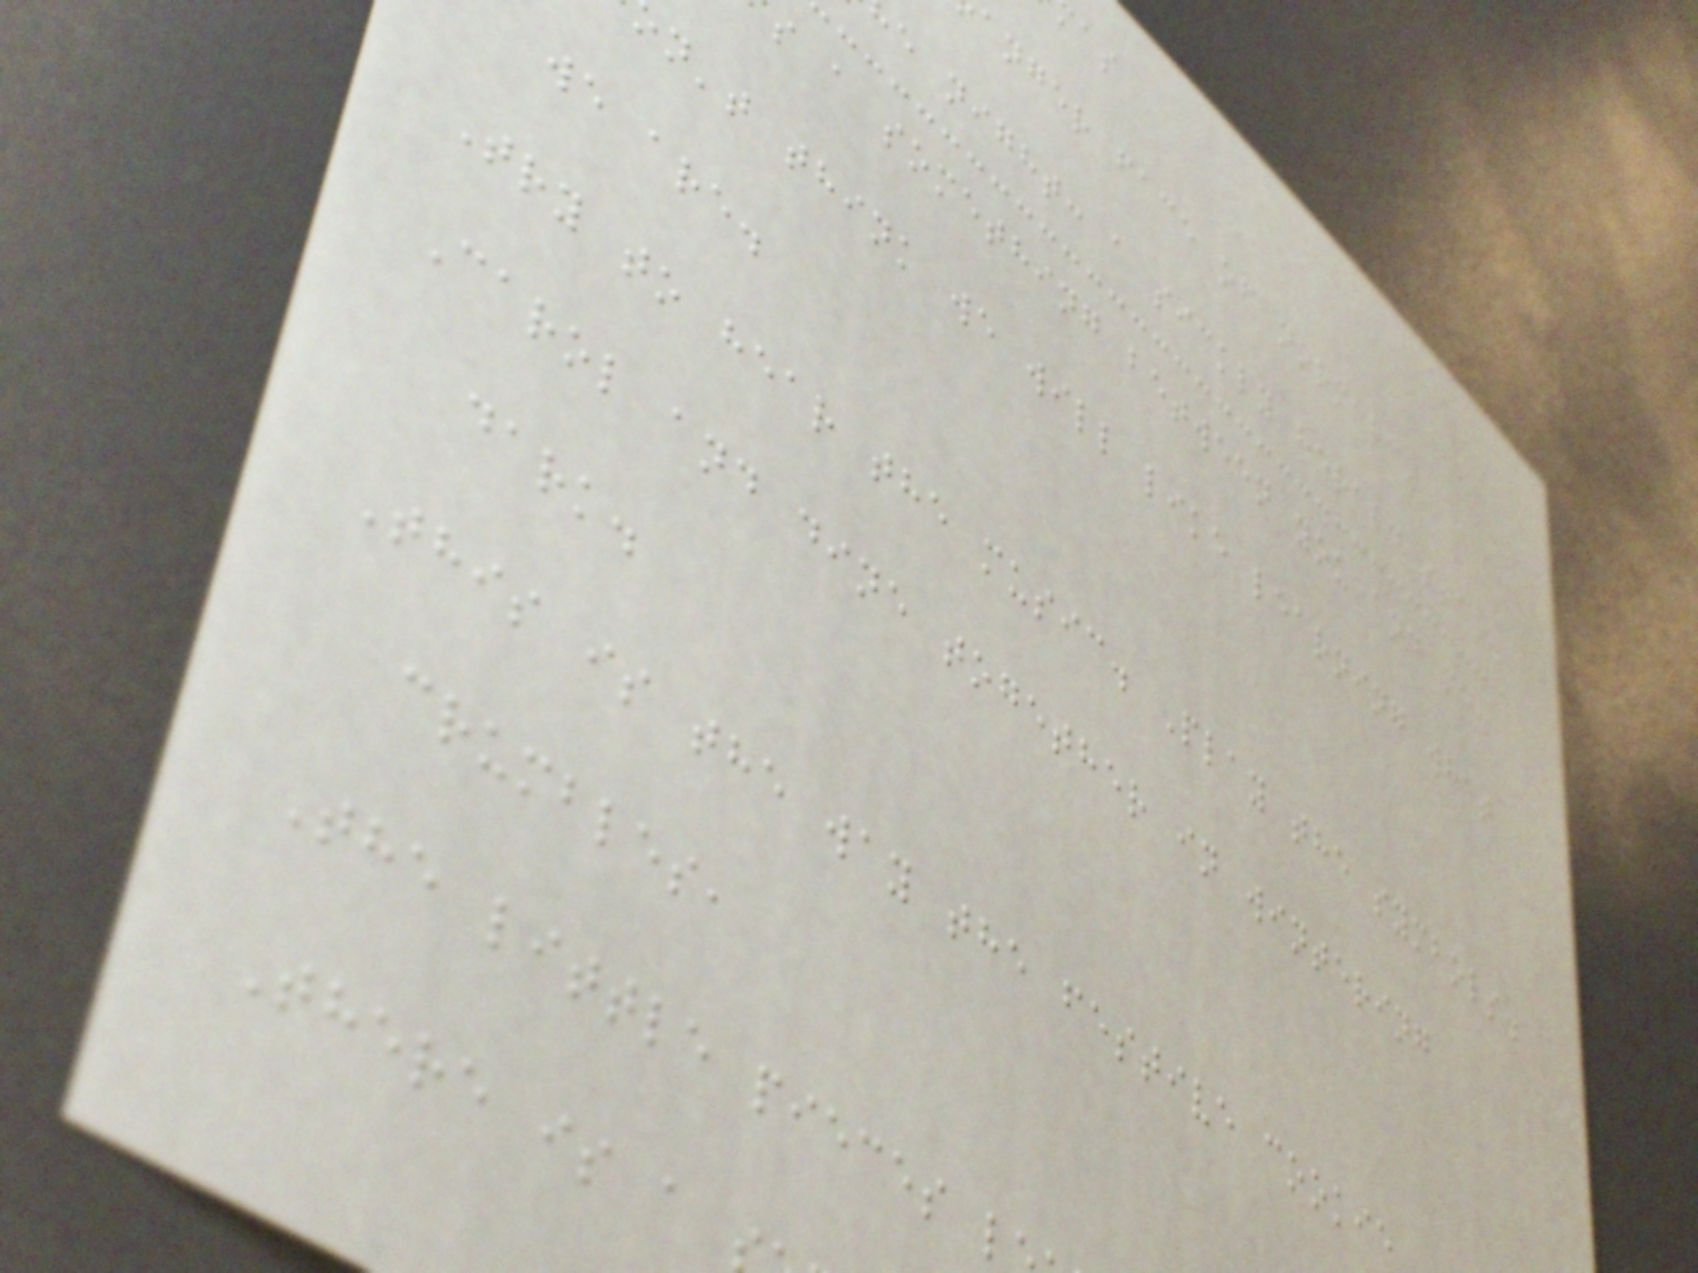anger face of normalcy
e night: a sickly herald star.
s a something between you and me.
n't think we will like learning what
we are.
Try to hear the music. Play the symbols.
Carol and dine together in wintering
dark.
This is the way the festive cookie
crumbles,
The little pieces l
There is a
